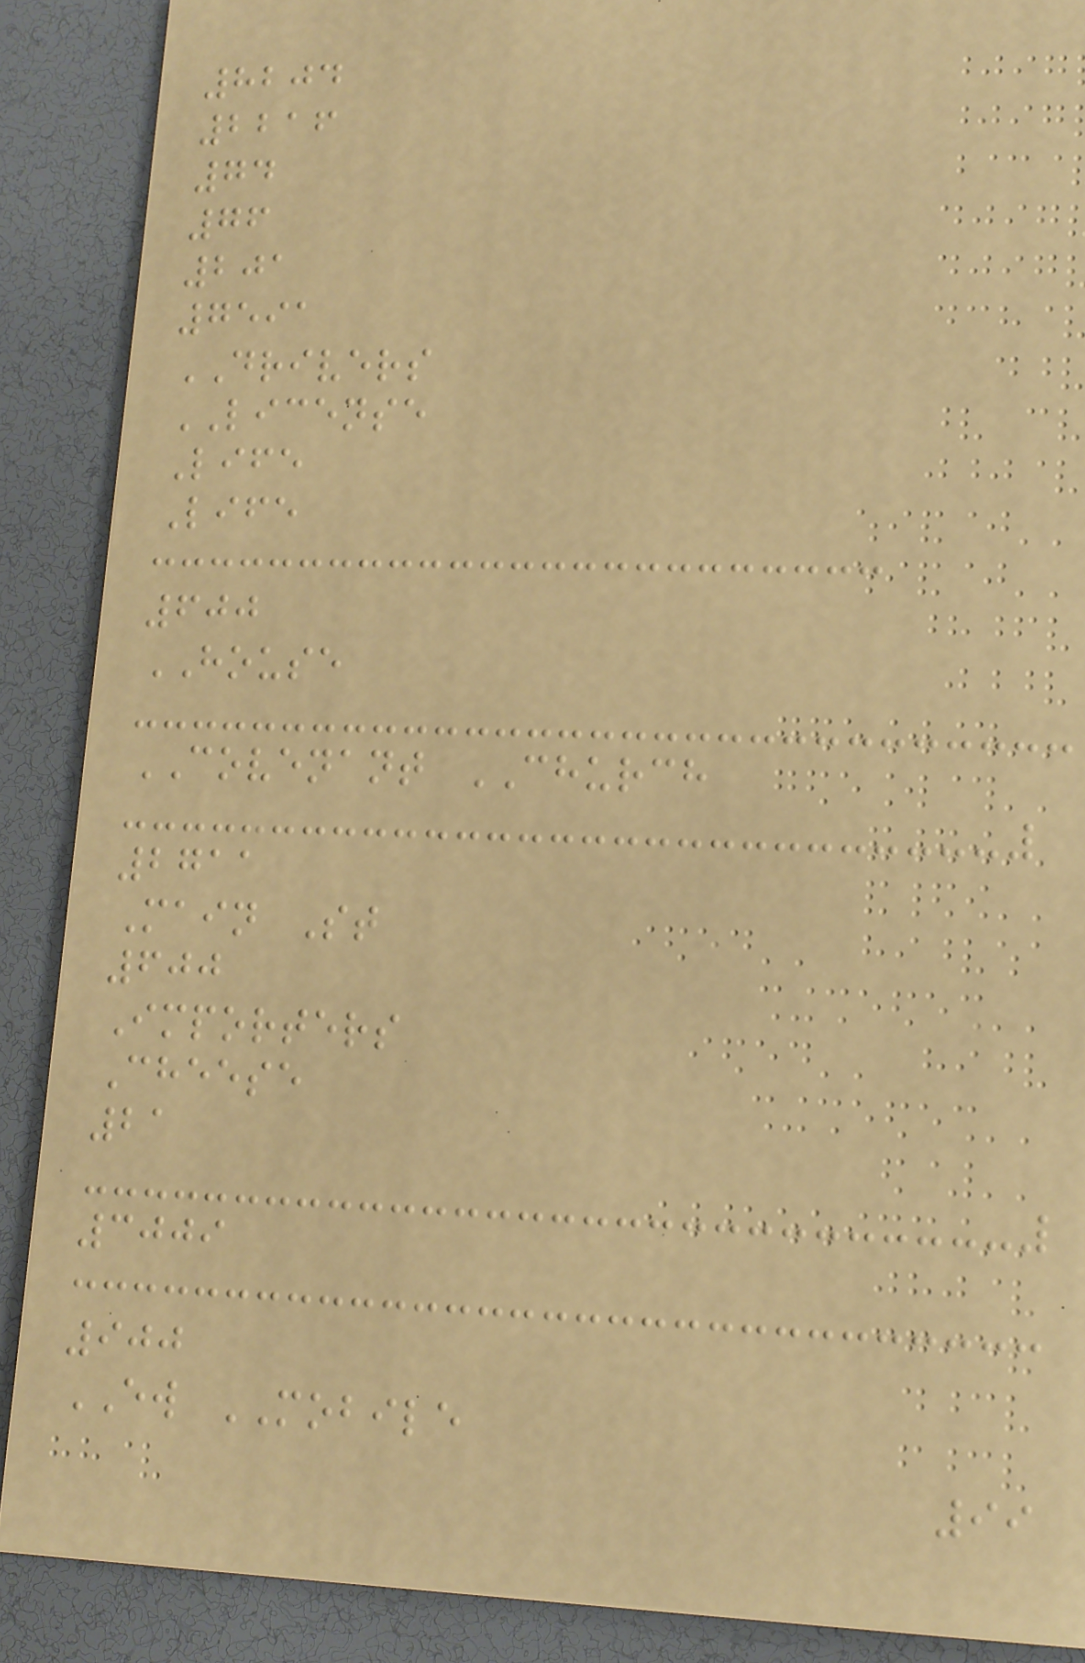8204
2216
74
76
201
7591
DRIVERS
LICENSE
Life
Life
600
HOUSE
COVENANT CHURCH
2711
Main St
600
Importers
Cheese
21
3009
900
EW MOBILE
99
